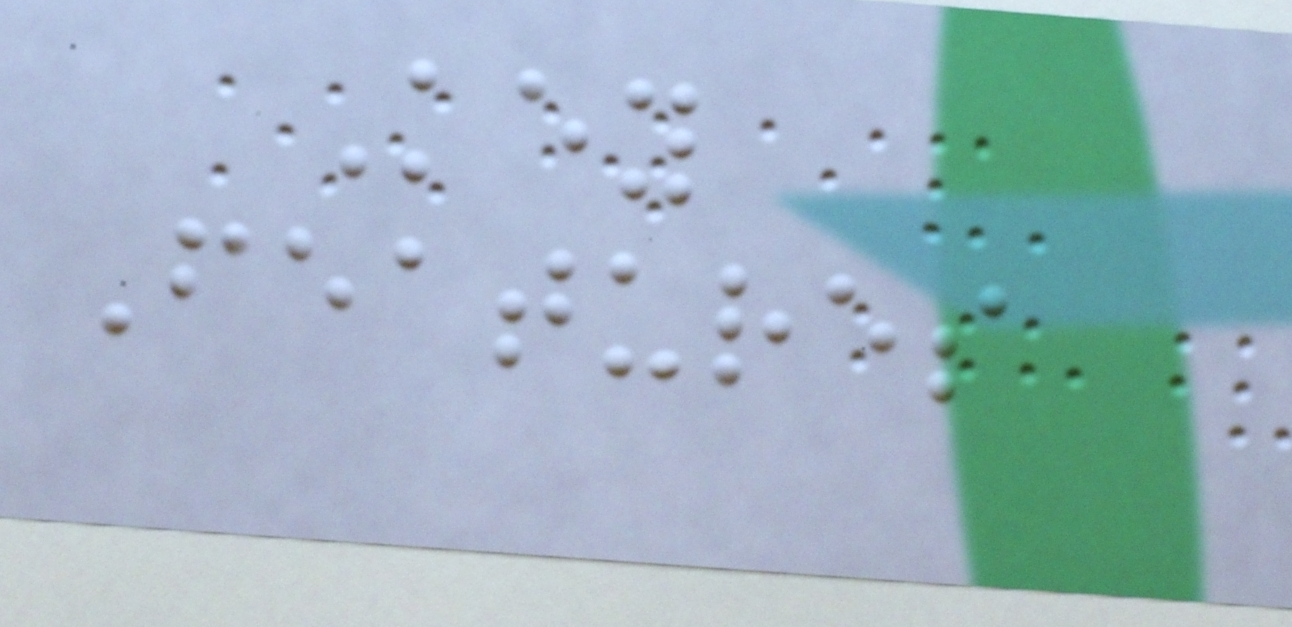Key
Features
